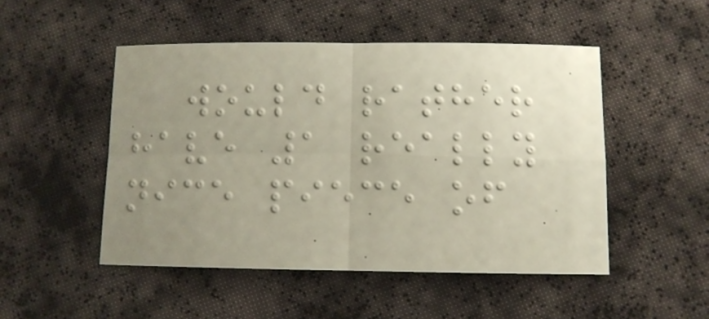would rather
have 1 really
nice piece of
